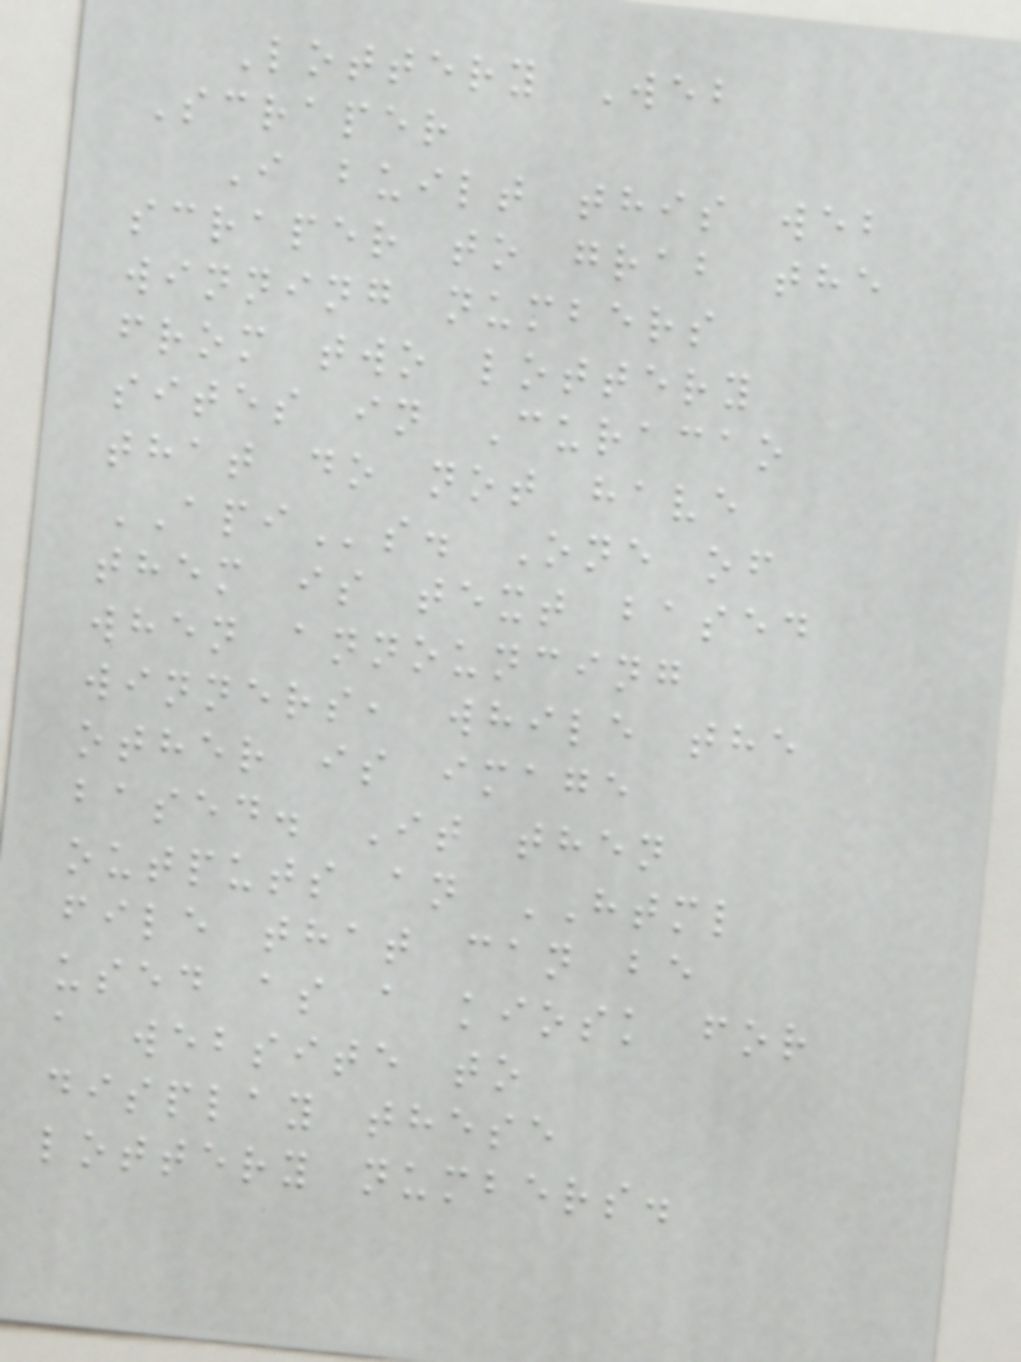Lottery Web
Scraper
I built this web
scraper to grab the
winning numbers
from two lottery
sites in Curacao
that do not have
APIs. One of
them is text based
when announcing
winners, while the
other is image
based. It then
outputs an HTML
file that can be
used as a kiosk for
a website to
display these
lottery numbers.
